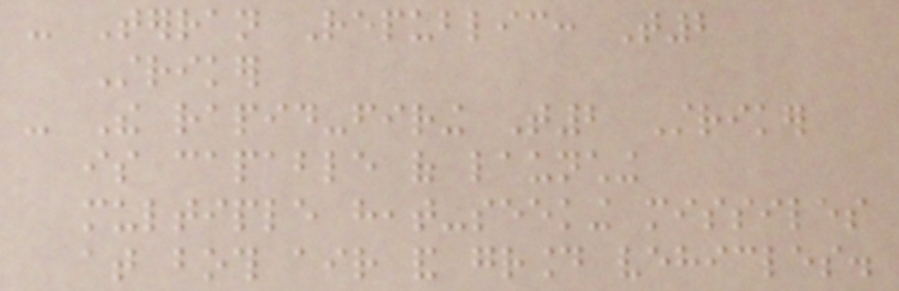- Terran Republic: T2
Striker
- The rapid-firing T2 Striker
is capable of launching
multiple heat-seeking missiles
at both air and ground vehicles.
